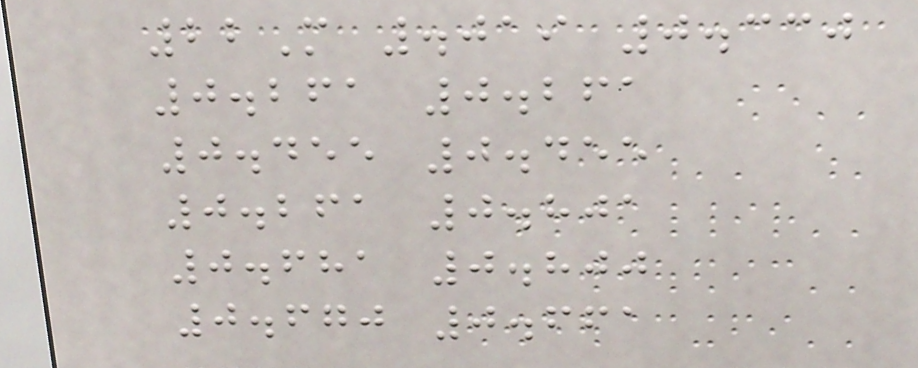22M .019 0.330
0.261 0.261
0.455 0.455
0.261 0.801
0.681 0.800
0.670 0.661
